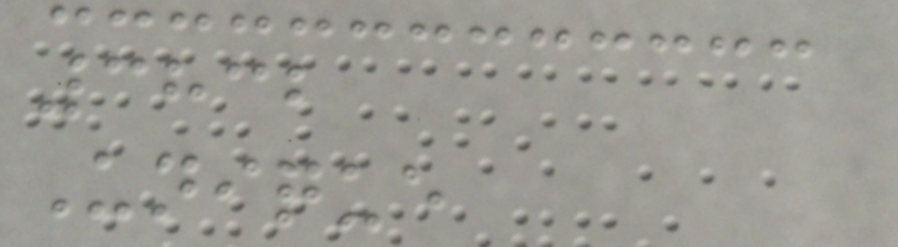3832
Unique
